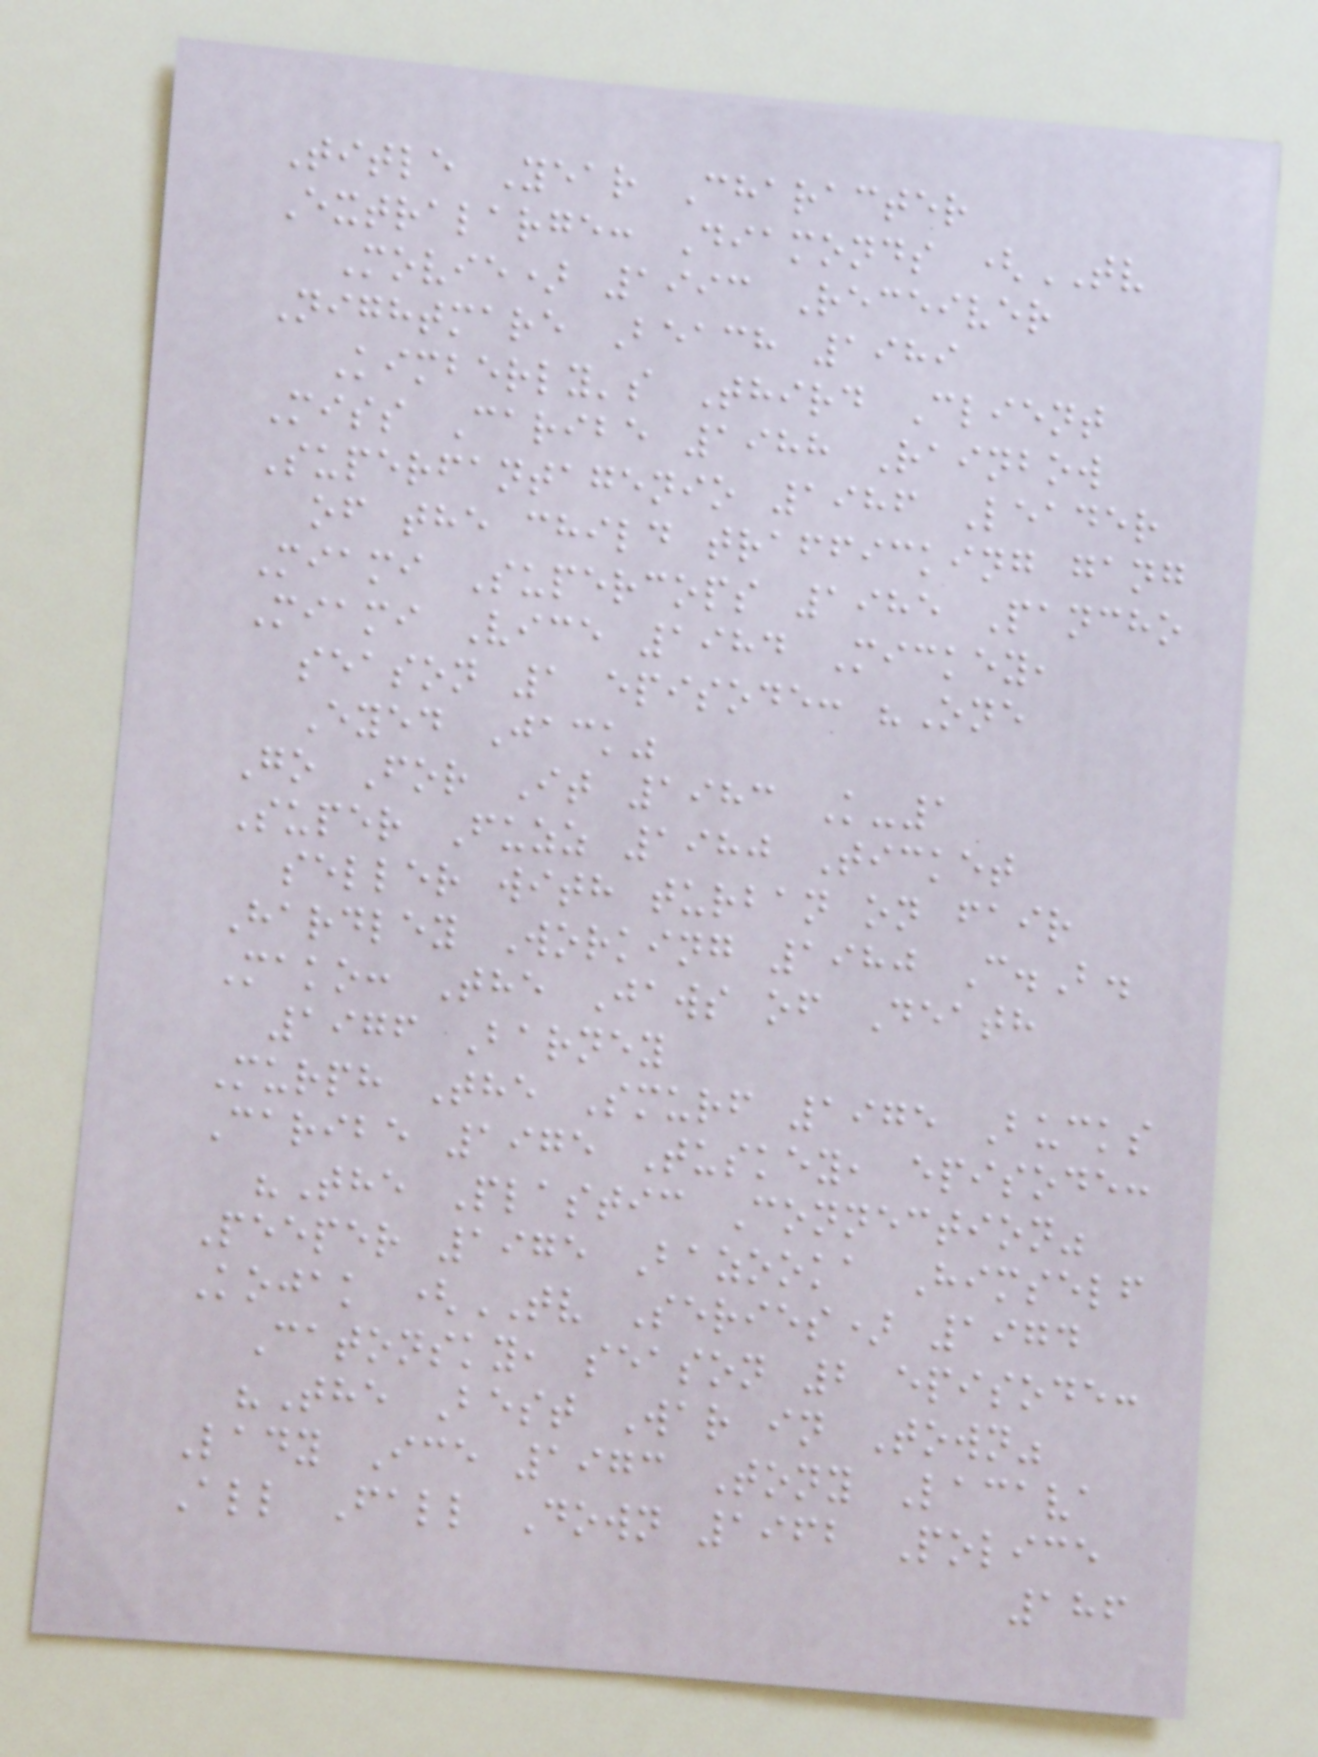Title Year Character
Extralarge: Diamonds (TV
Movie) 1993 Receiver
Nightmare Beach 1989
Kimberly's Third Client
Miss Caribe 1988 Rainbow
Superfantagenio 1986 Leader
of the child trafficking gang
Miami Supercops 1985 Pancho
Miami Vice 1984 Mickey,
season 1 episode: "One
Eyed Jack"
Go For It 1983 K-1
Super Fuzz 1980 Ticket
seller with turban on fair
Hardley Working 1980 C.B.
Mako: The Jaws of Death
1976 Barney
Murph The Smurf 1975 Bucks
Caribe 1975 Tuskey, episode:
"The Plastic Connection"
Peeper 1975 Bazooka Himself
Kojak (TV Series) 1974
Catonsky, season 2 episode:
"The Best War in Town"
Lady Ice 1973 Tony Lacava
All Fall Down 1962 Police
186
